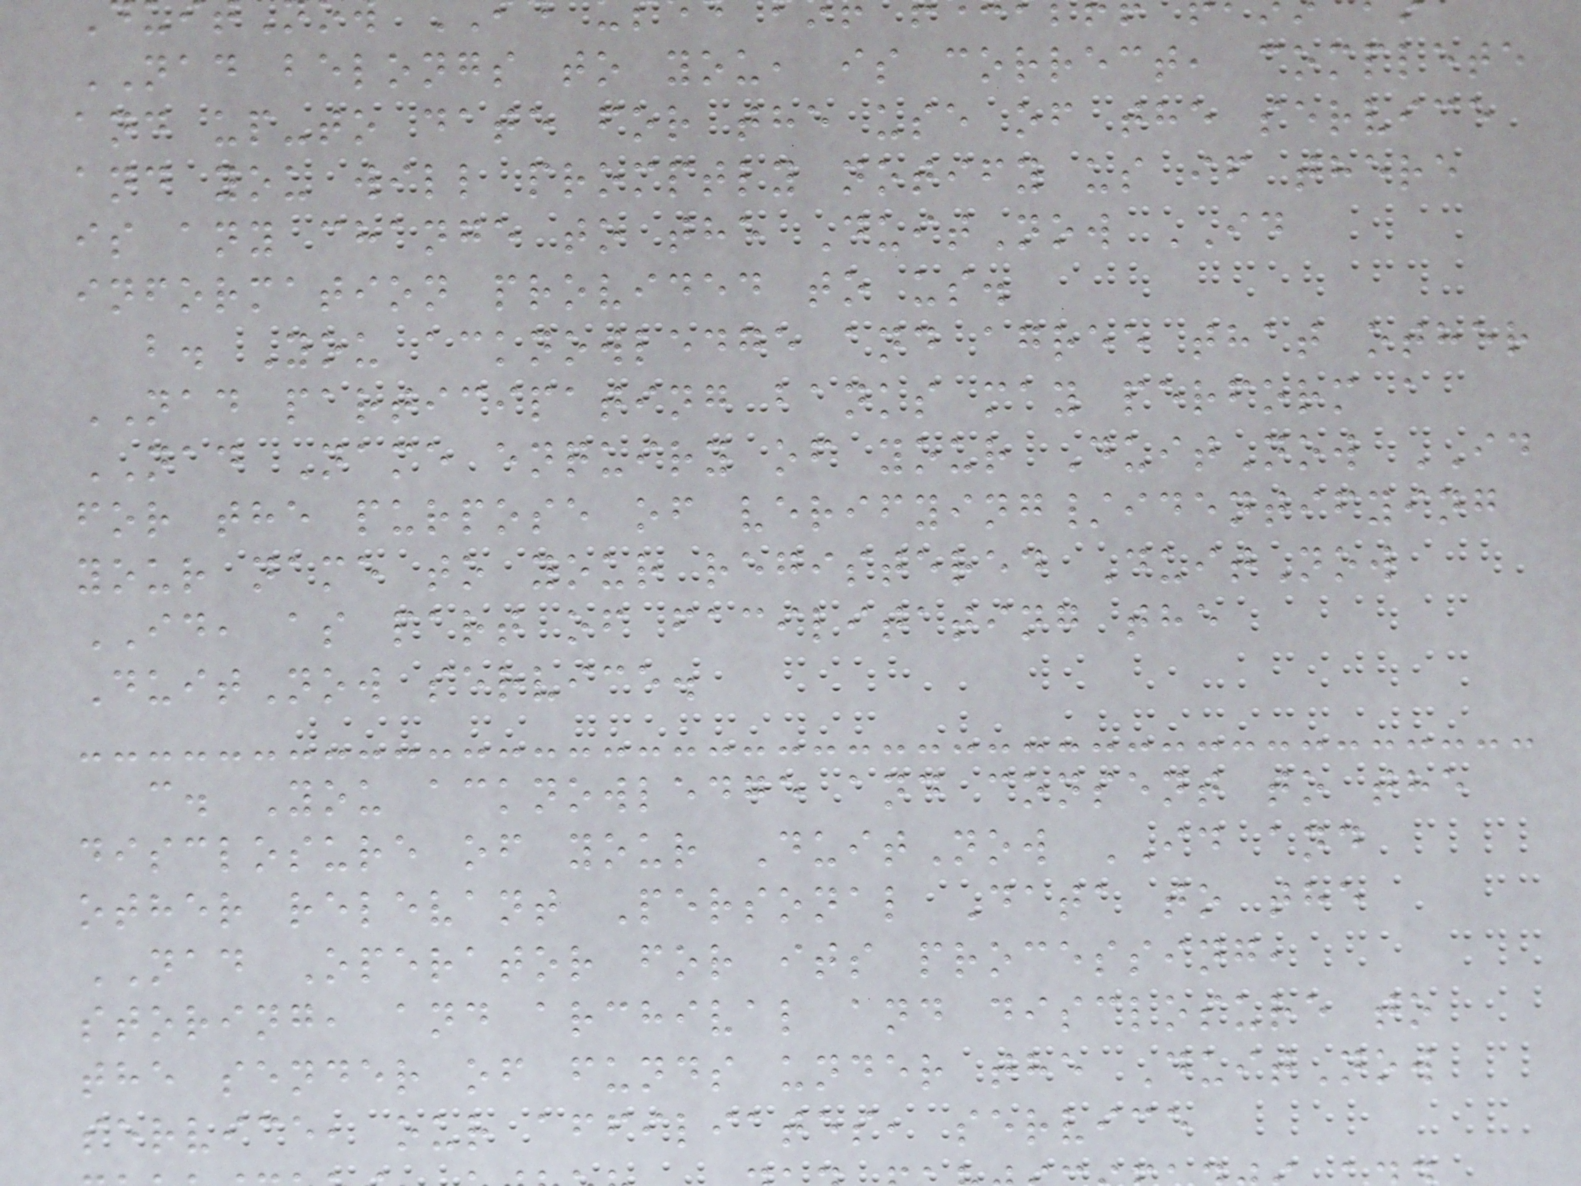NAD belongs to you, is correct, complete
and up-to date for the use of the service
and you will promptly notify us if there
is any change to the DuitNow ID
information provided to us.
b. You acknowledge and agree that other
NAD participating banks may perform a
NAD Name enquiry of your DuitNow ID
for the purpose of verifying/identifying
your name to your registered DuitNow
ID, as part of facilitating the
DuitNow service.
c. You acknowledge and consent to the
disclosure of your DuitNow ID and
other relevant Personal Data to the
NAD Operator for its processing,
storing, and archival and disclosure to
the sender of funds under the DuitNow
service, our affiliates, service
